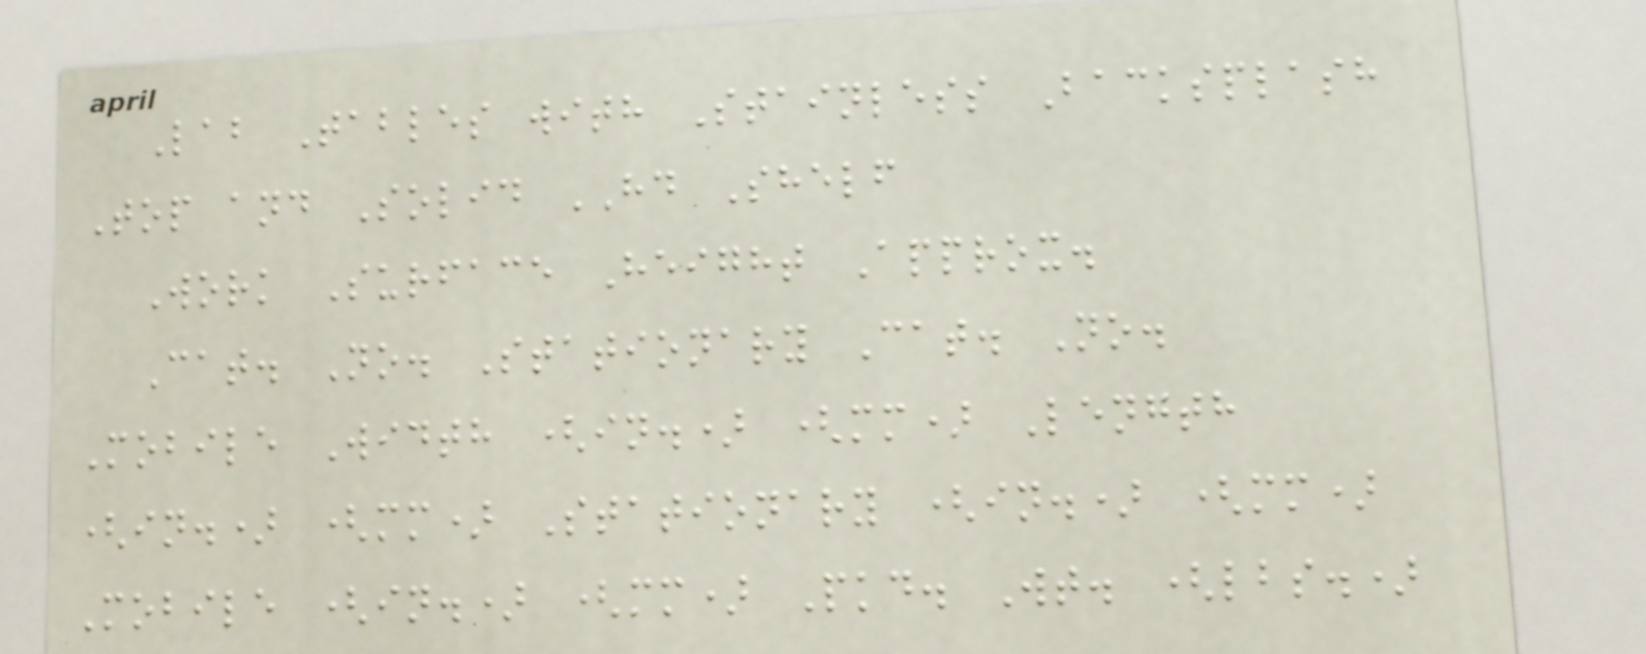Lab Tables with Stainless Backsplash
Top and Solid HD Shelf
Work Surface Height Approx.
Cat. No. Stationary Cat. No.
Mobile Width (in.) (mm) Length
(in.) (mm) Stationary (in.) (mm)
Mobile (in.) (mm) Pkd. Wt. (lbs.)
